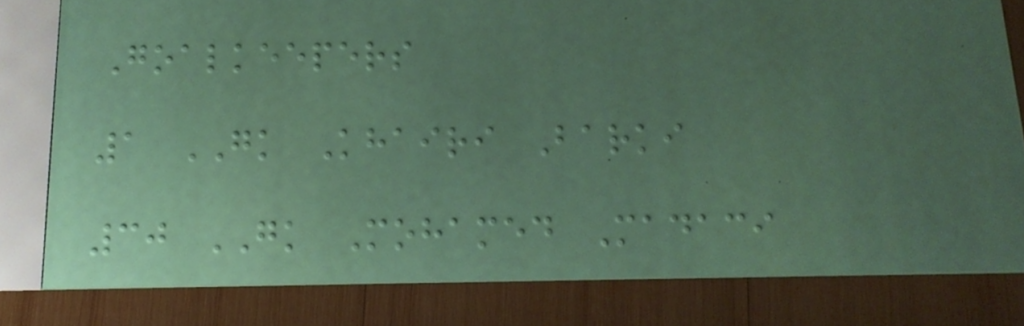Goalkeepers
1 GK Khairi Barki
30 GK Mohamed Madaci
